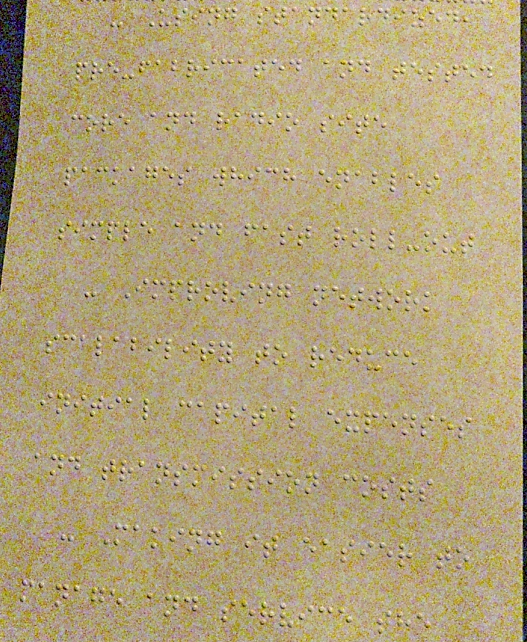- Using standardized,
pre-fabricated and tested
core and radio site
packages which enables
simple and fast roll-out
- Improving network
scalability to reduce
initial capital expenses
and transmission costs
- Making it easier to
manage and service the
